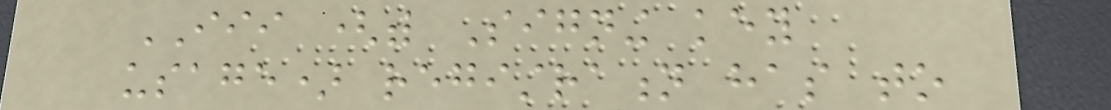III (with Signing key
usage) registration has to
